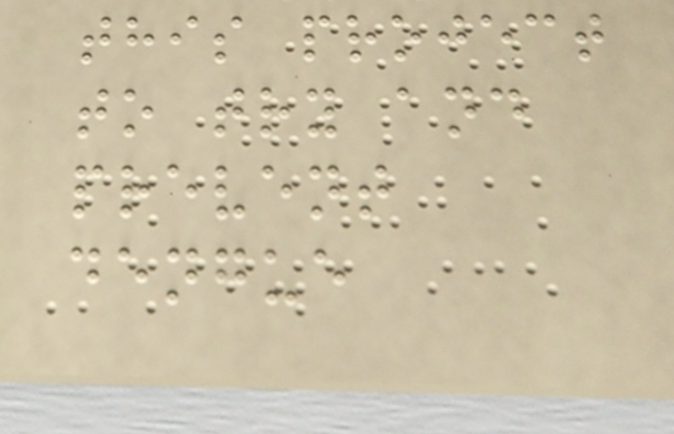this project
to try and
prevent
dengue
